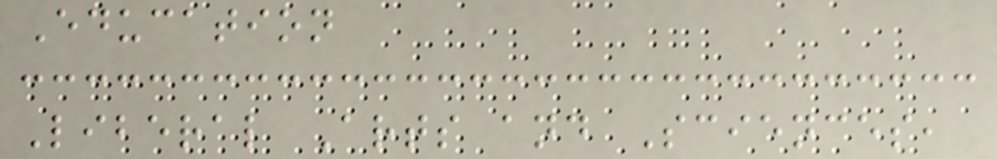Education
Liberal Arts and Sciences,
